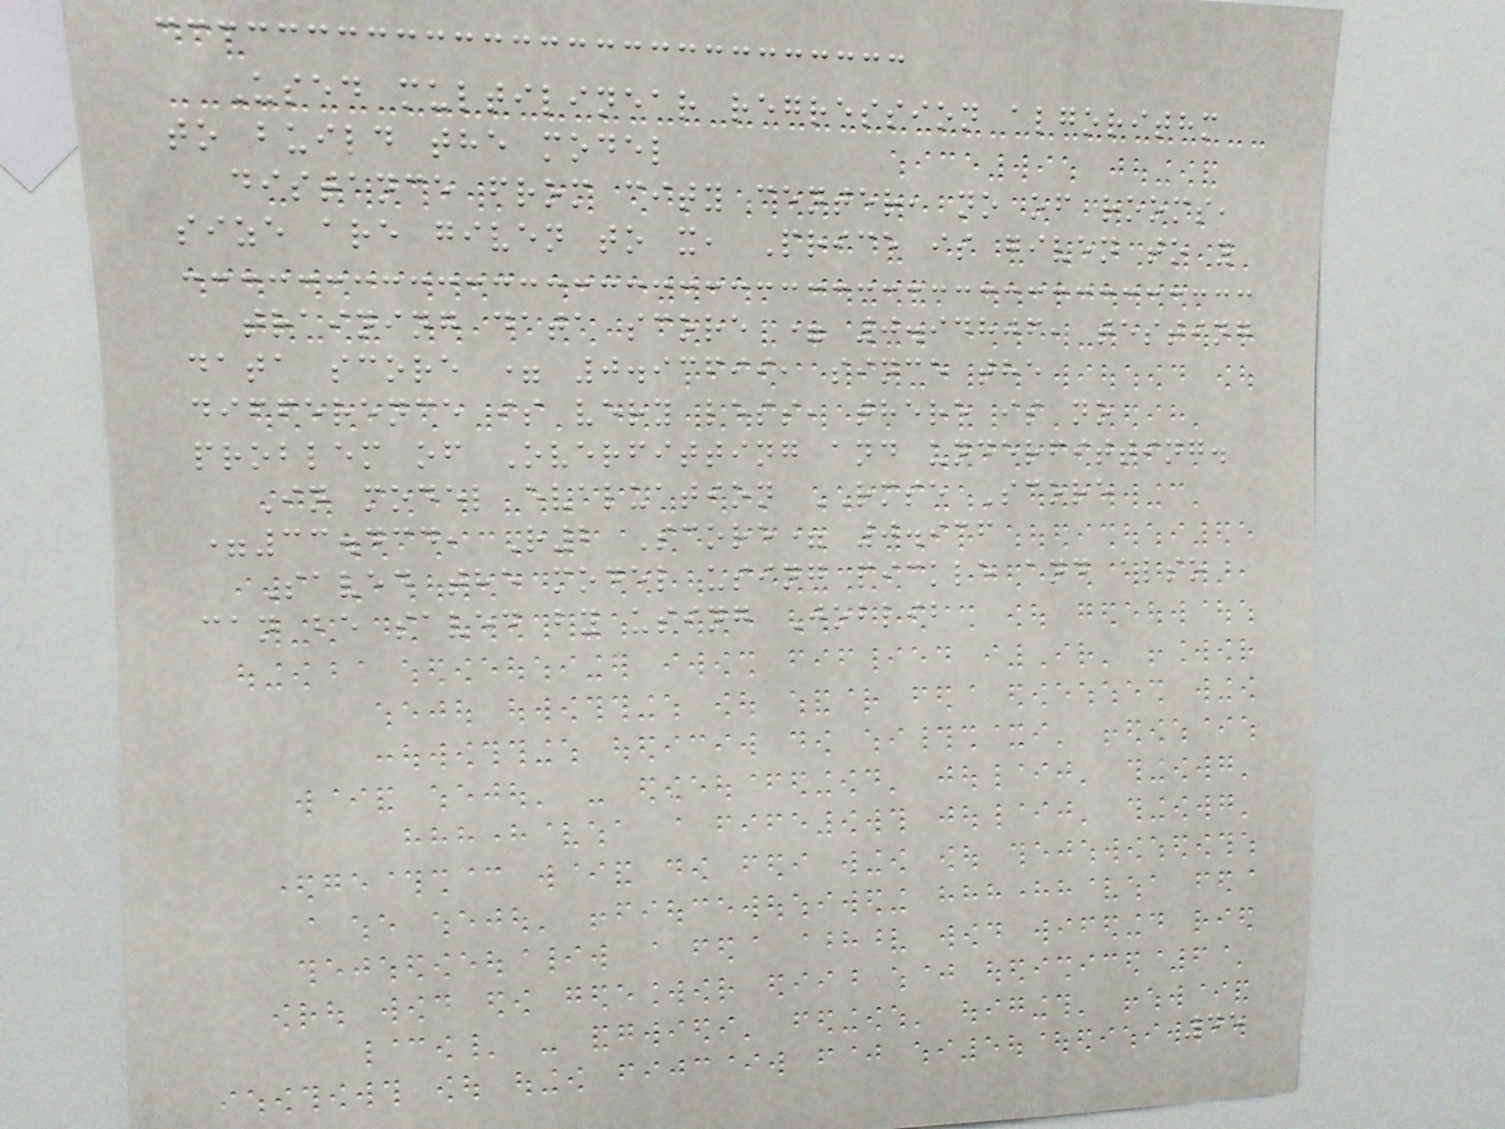Used multilinear regression algorithm
to build the model
distance from city center, no of rooms,
size are given to x, Price is given to y
training data score = 0.94806, testing
data score = 0.93699, since the
difference is very less, there is no
problem of Overfitting and underfitting.
In model evaluation RMSE Score
=33.434, R2 Score= 0.936
Saved the model using pickle and also
can be saved by using Joblib
45
